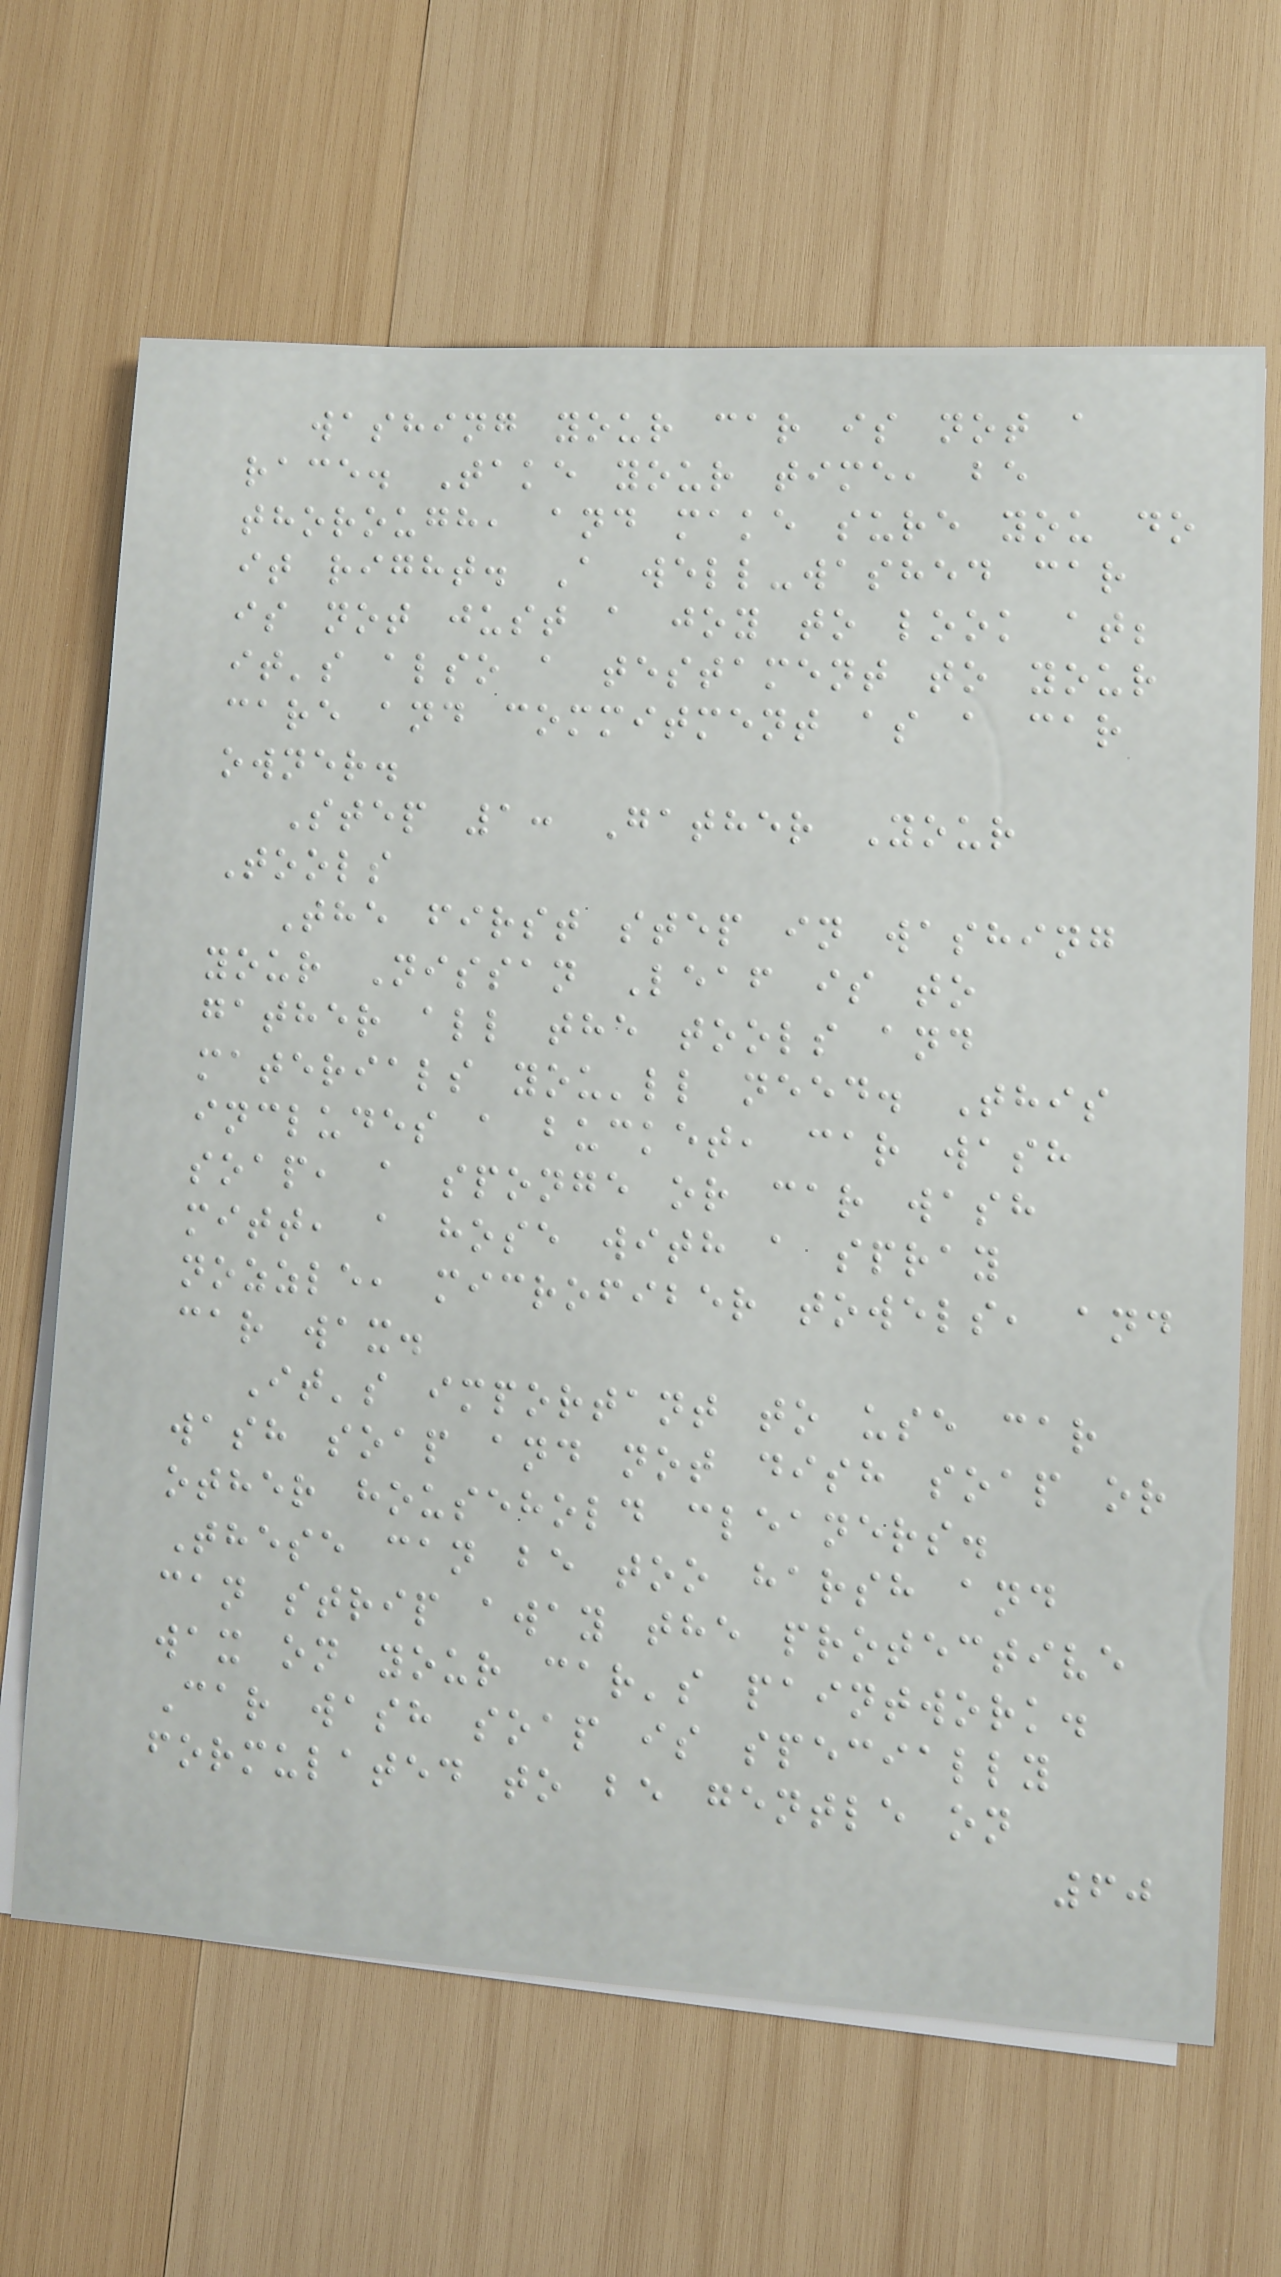washing your car is not a
race. Take your time, be
thorough, and make sure you do
it right. A well-washed car
is not just a joy to look at;
it's also a testament to your
care and commitment as a car
owner.
Step 1: Gather Your
Tools
The first step in washing
your Nissan Leaf is to
gather all the tools and
materials you'll need. This
includes a bucket, car wash
soap, a sponge or car wash
mitt, a hose with a spray
nozzle, microfiber towels, and
car wax.
It's important to use car
wash soap and not dish soap or
other household cleaners.
These can be too harsh and
can strip away the protective
wax on your car's paintwork.
Car wash soap is specially
formulated to be gentle on
60
